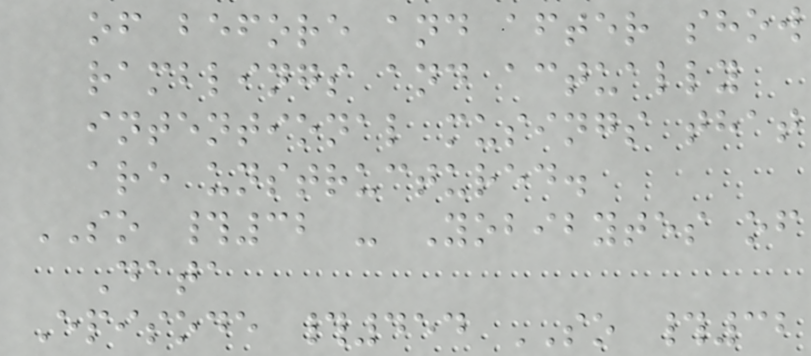of before and after show
ramblings and actually
intentional musings that
are unstructured.
SO #32 - Yobibytes of
Data
Episode #454 SO #32
